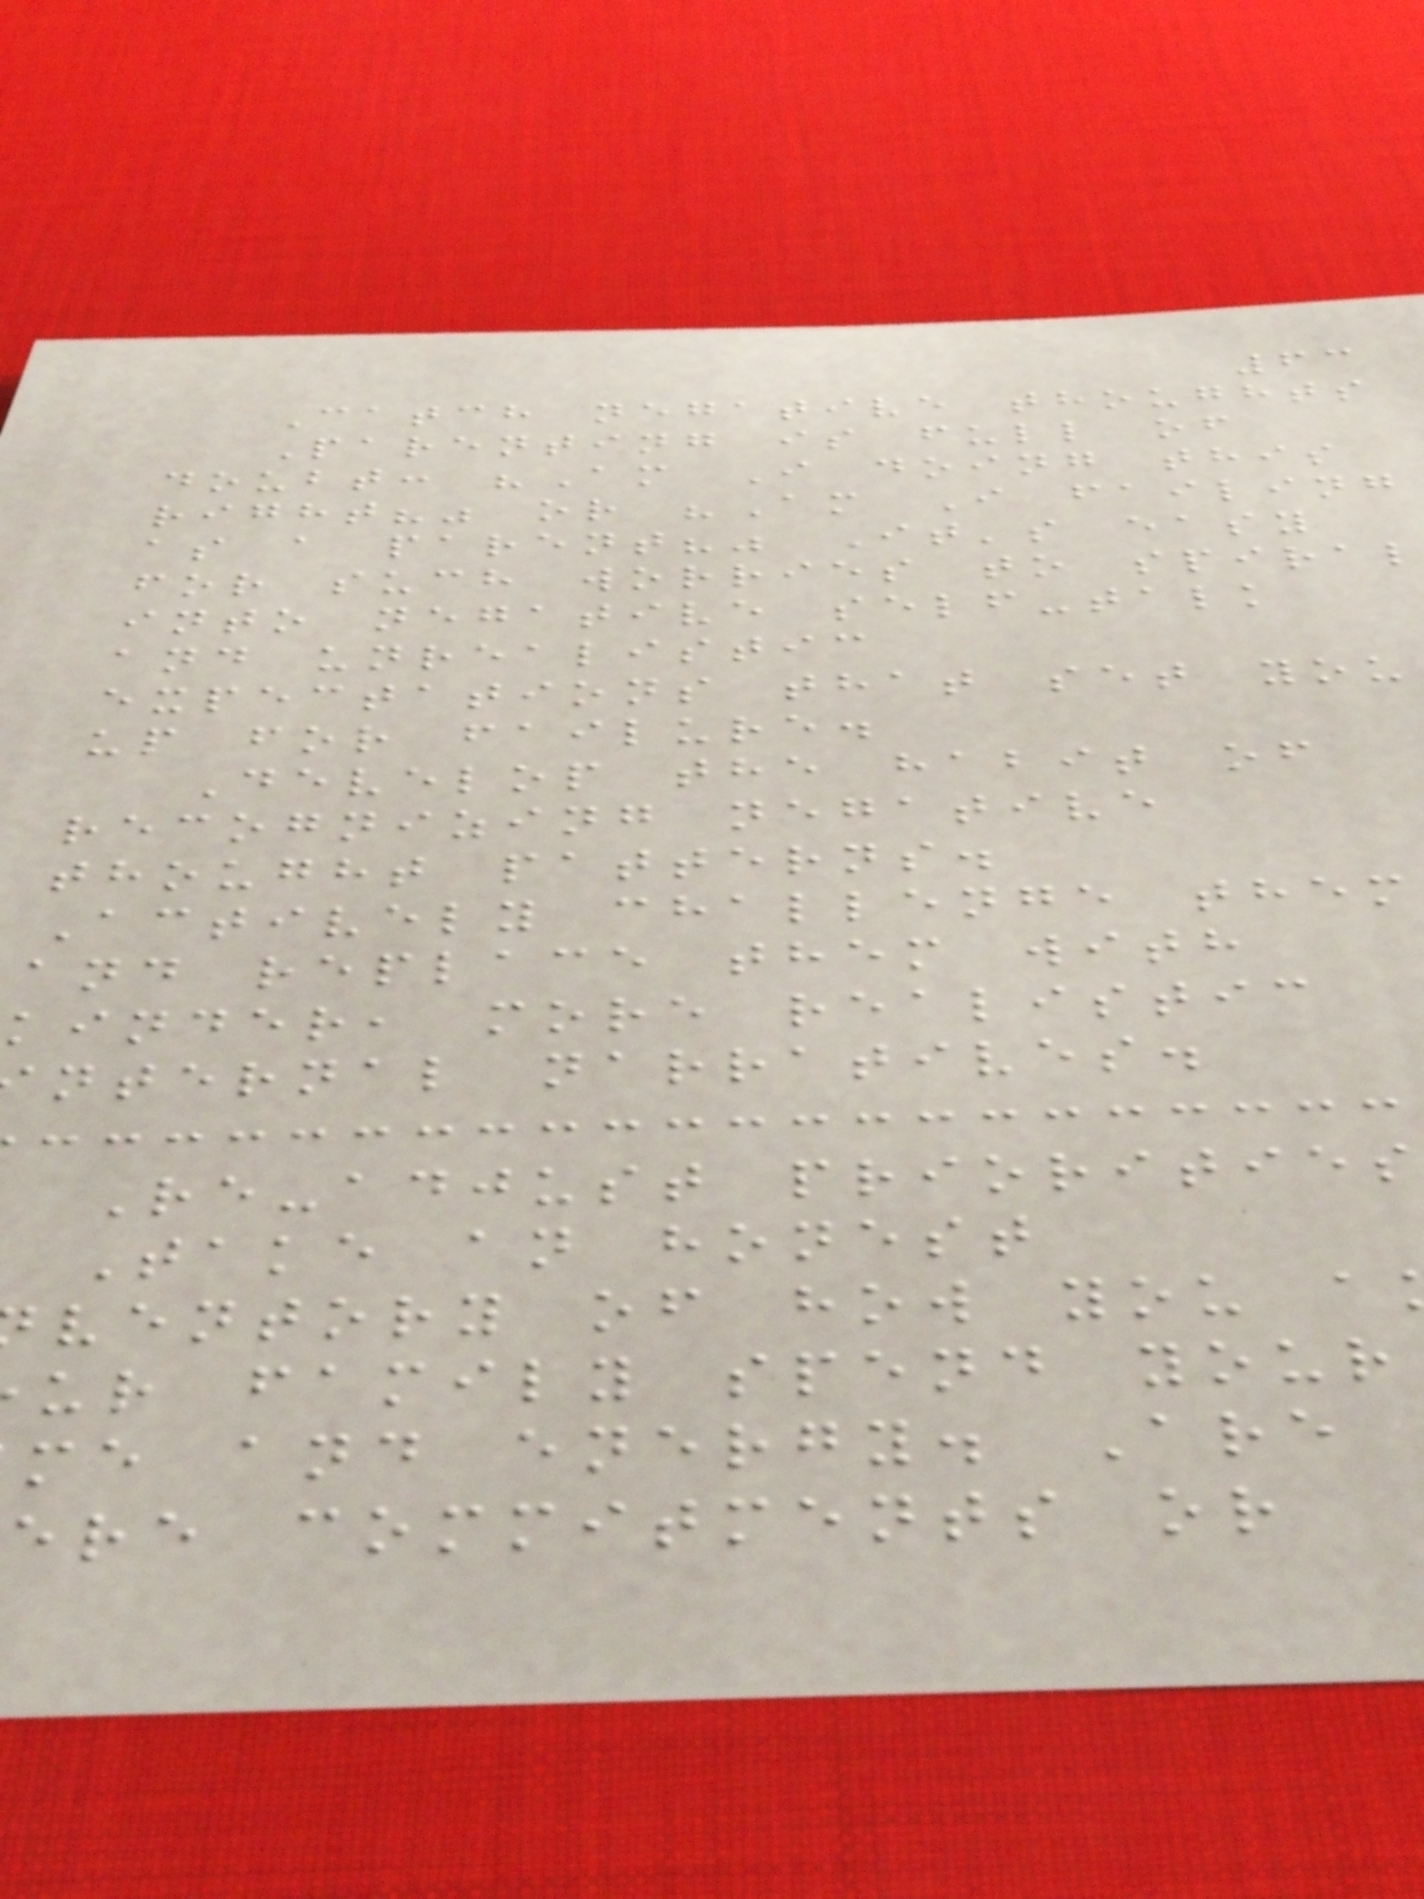63
Catch negative thoughts
Parenting is full of
doubt: "Am I doing this
right?" or "Am I failing
as a parent?" It's easy
for such worries to spiral
into negative self-talk
and unrealistic
expectations that set you
up for failure.
Develop the habit of
recognizing negative
thought patterns.
Actively challenge them
and replace them with
kinder, more realistic
nternal narratives.
Re-adjust priorities
Take an honest
ventory of how you a
ur family spend your
me and energy. Are
ere commitments or
